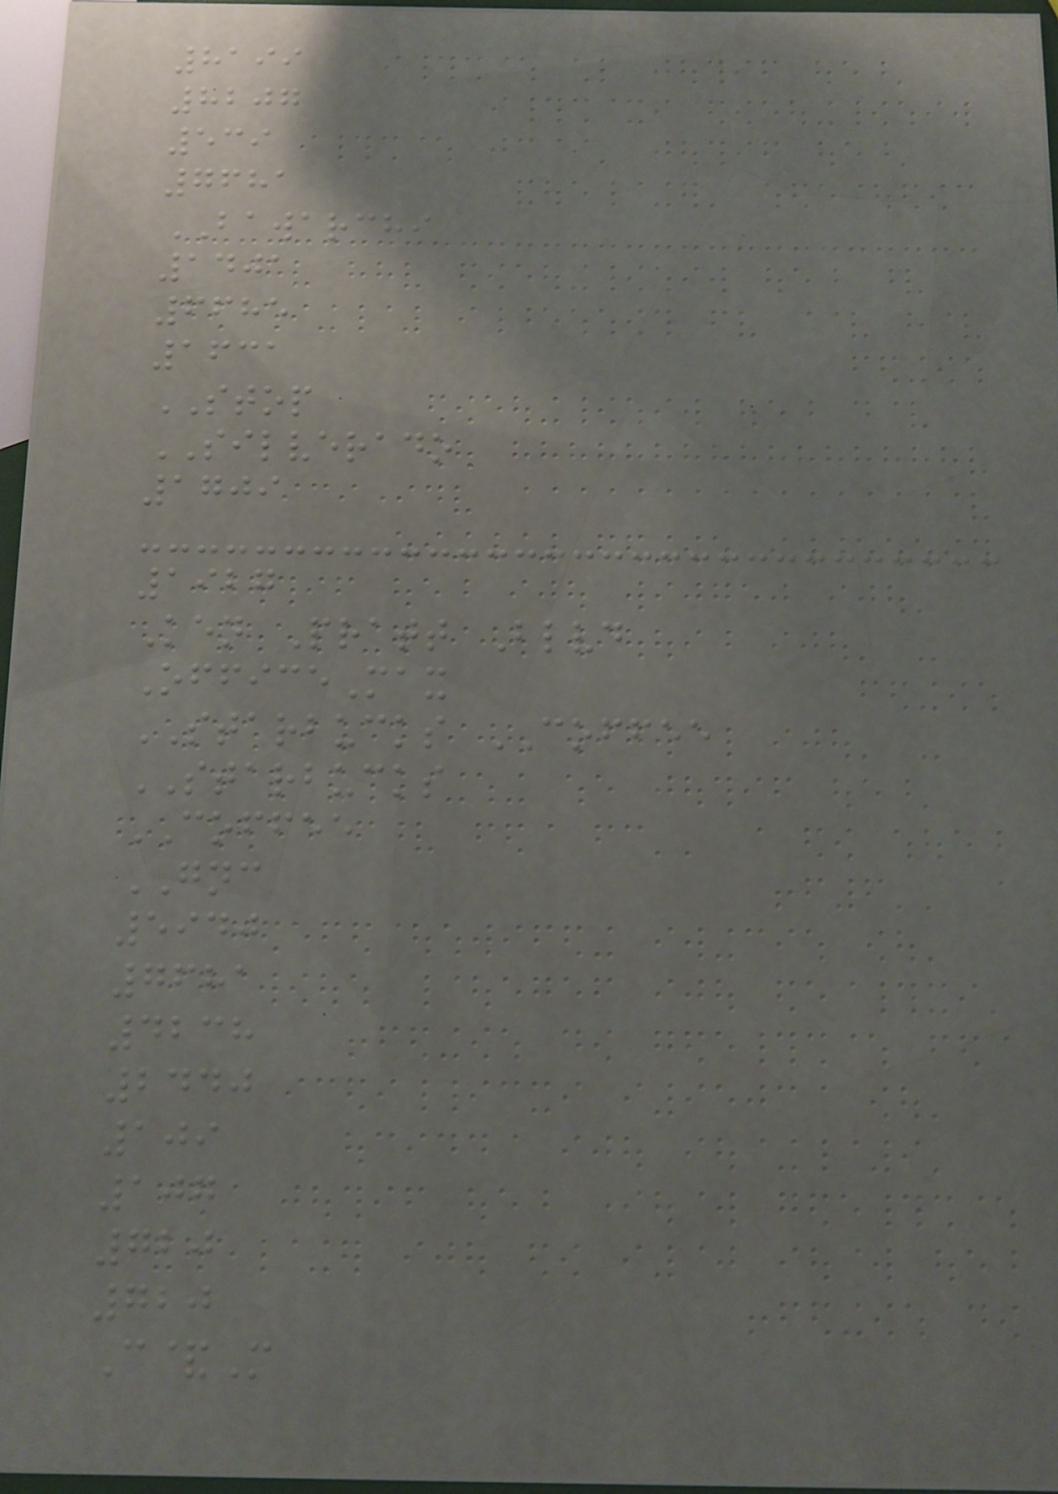8199
8207
539
7681
BAWARCHI
1401
6685
1631
STOP
SILVERADO
1709
1927
Ken Pratt Blvd
OfficeMax
STARBUCKS COFFEE
STARBUCKS
COFFEE
GNC
5940
7681
4238
2440
109
107
720
720
C&M
